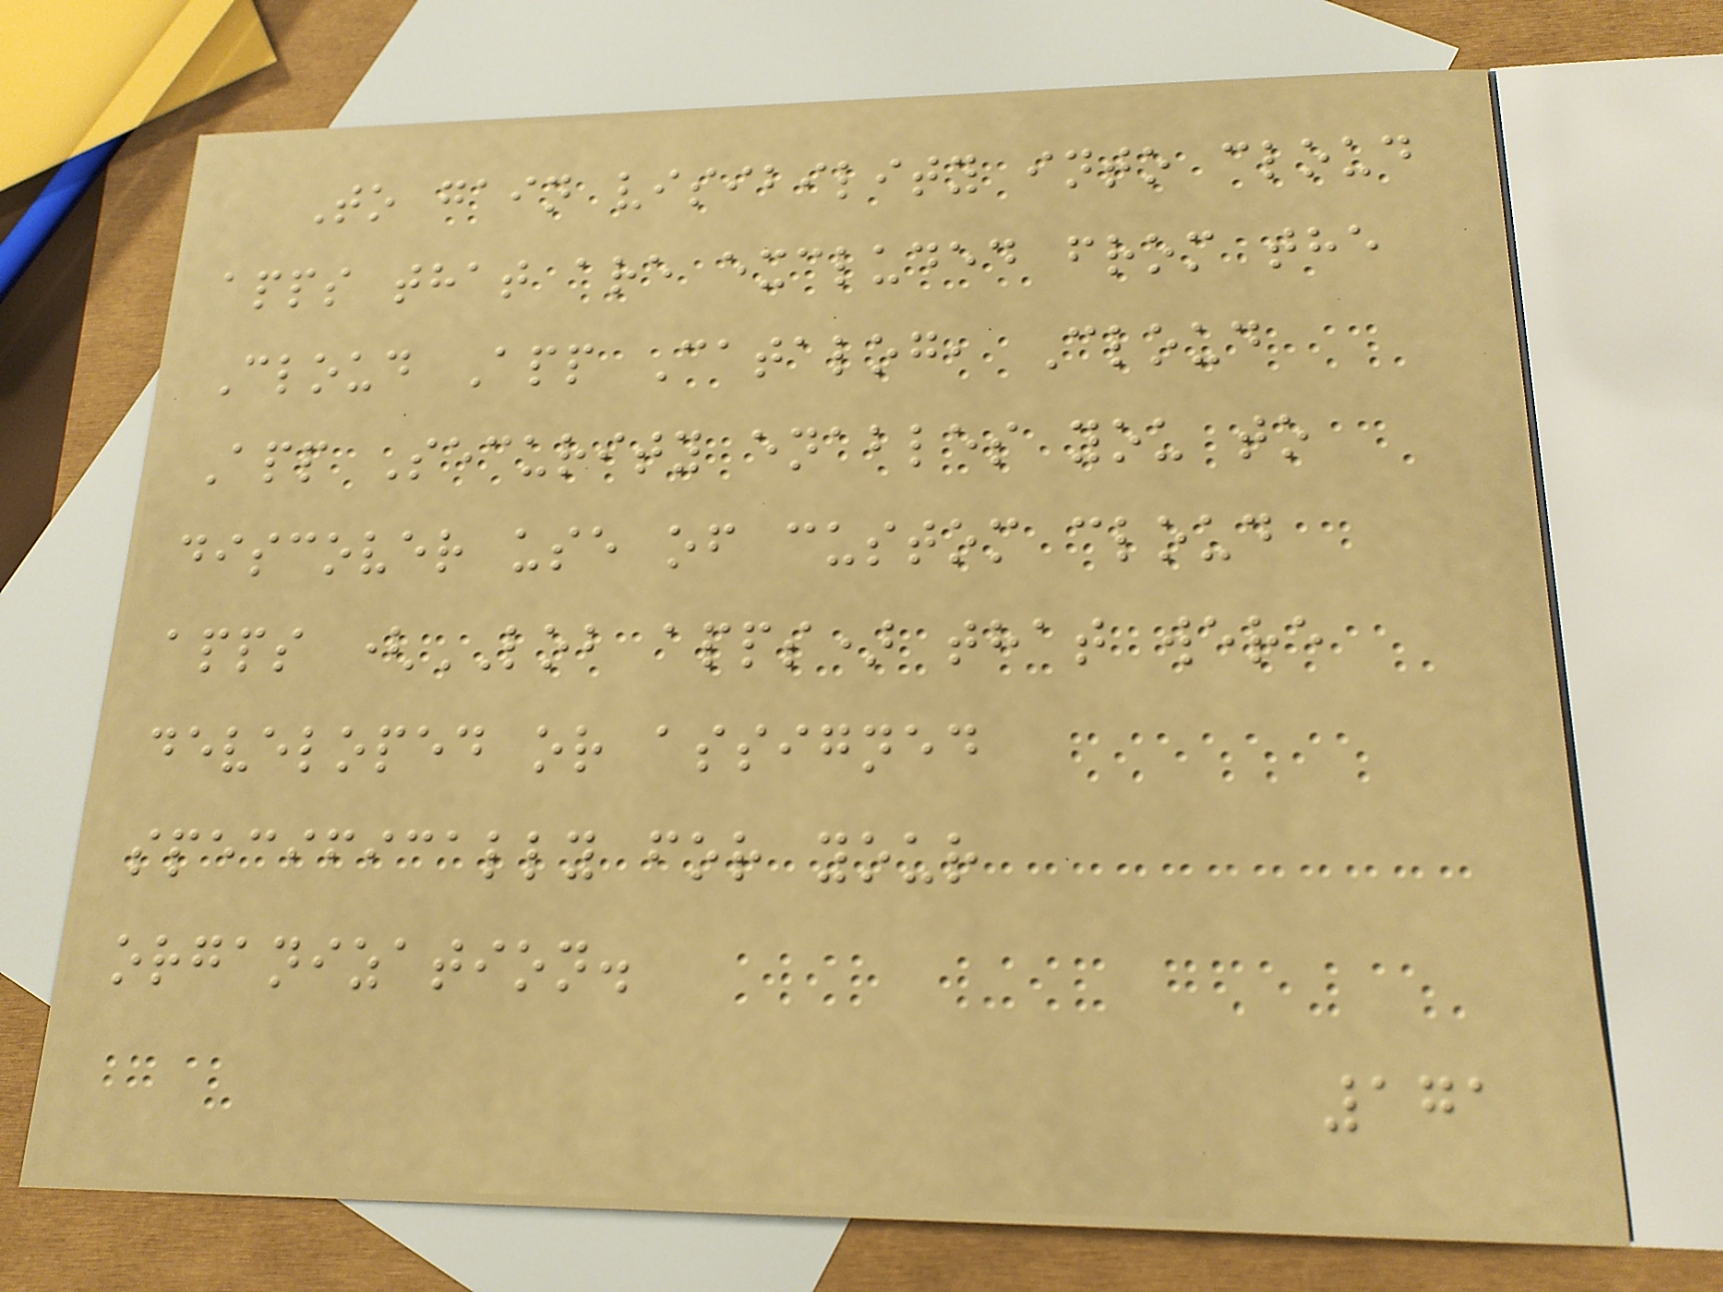To gain visibility into cloud
apps that are excluded from the
Cloud App Catalog, Cloud
App Security enables you to
discover use of custom cloud
apps (LOB apps) that were
developed or assigned
specifically for your
organization.
171
